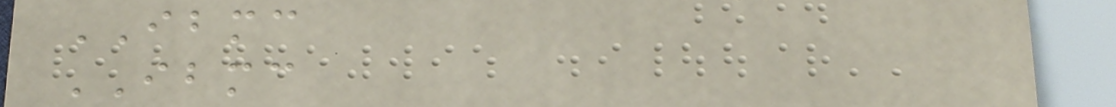IBMC
IBMC
